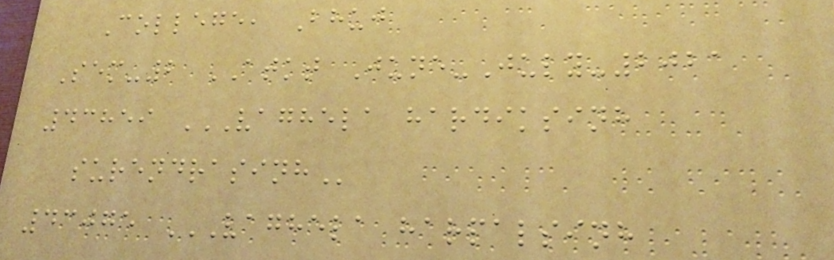College, Bhuj
Sem-2 ATKT June-July-2021
43859 VAGHELA HARDIKSINH
SURENDRASINH
43075 VAGHELA HARPALSINH
